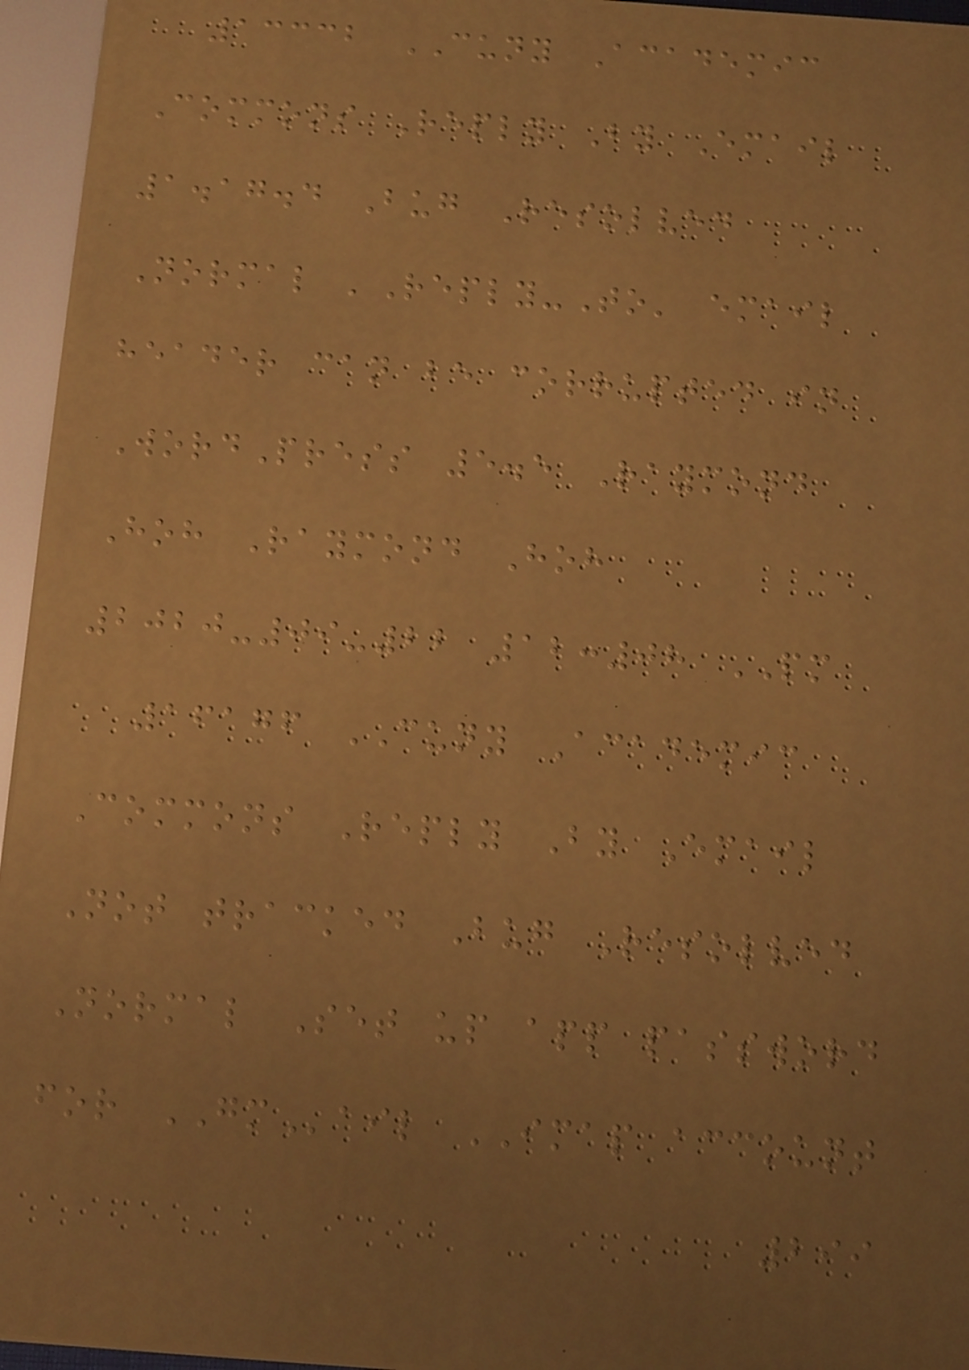13332 CUNY Academic
Commons Reply By Email
1.17.4 Bug Resolved
Normal 'Reply-To' email
header can be corrupted in
WordPress 5.5 Raymond
Hoh Raymond Hoh
2020-09-22 12:08 PM
16176 CUNY Academic
Commons Reply By Email
Not tracked Bug Resolved
Normal Set up app password
for GMail IMAP account
299
